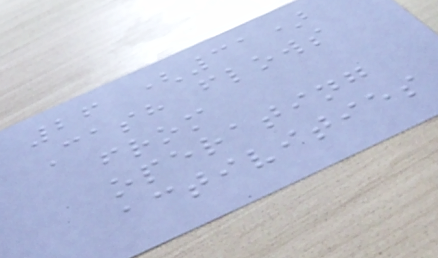26 (31)
Cash flows
from
operating
activities
